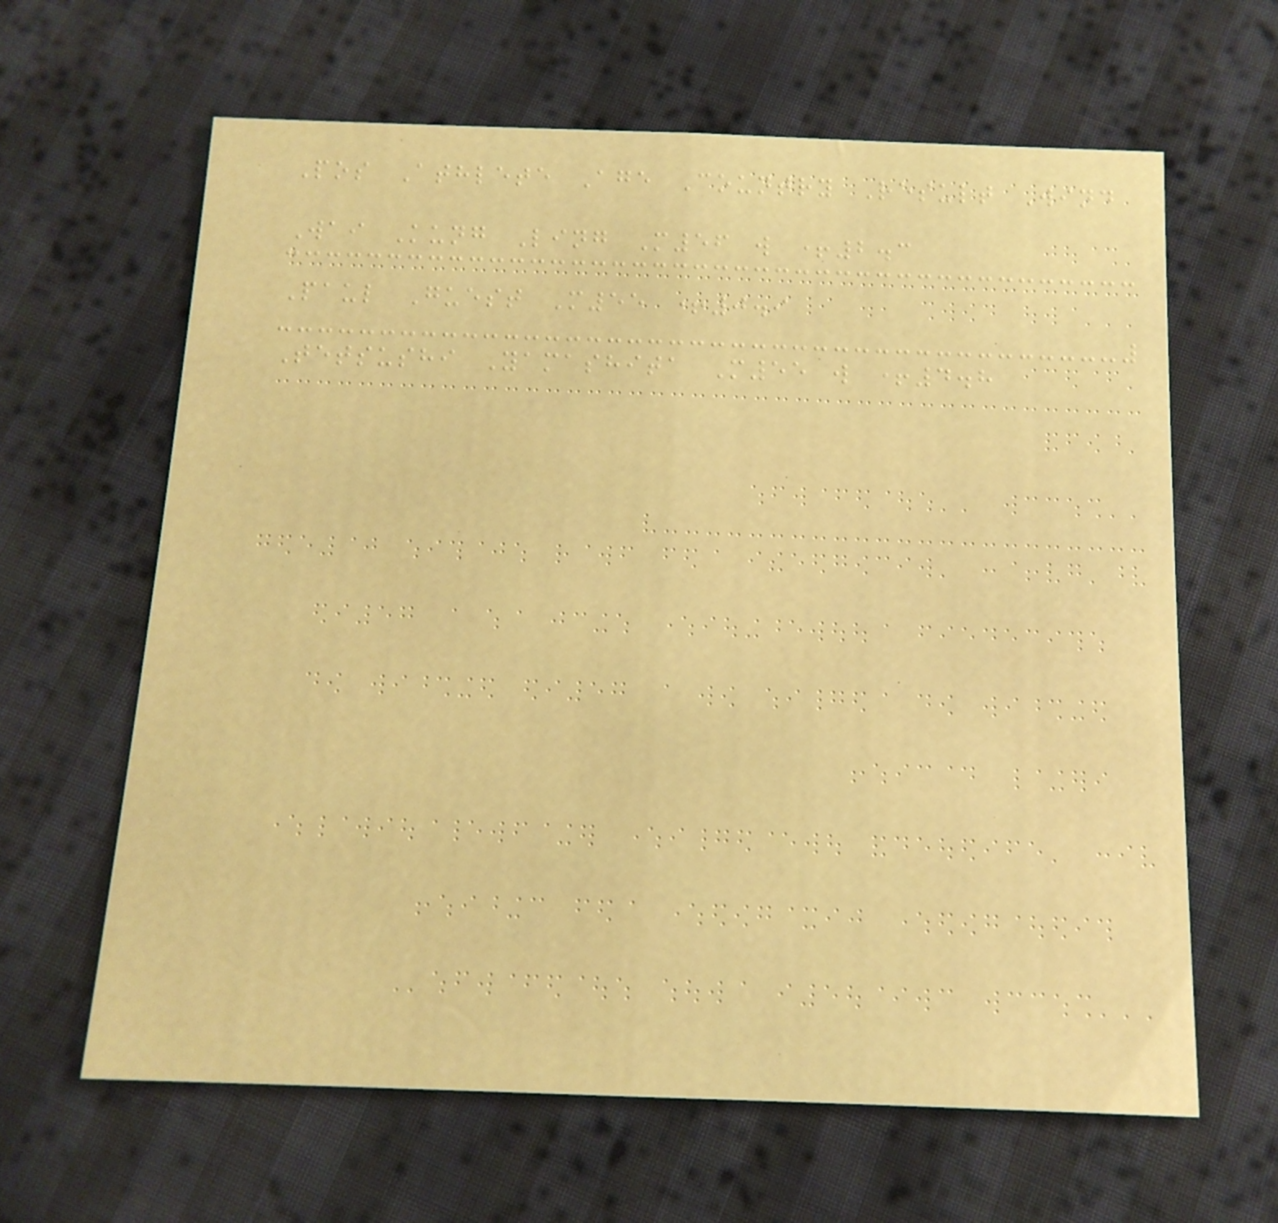Pos Athlete Age Country Result Wind
Wai Kung Ling M56 w +2.3
Paul Guest M55 +0.9
Tetsushi Yamashita M55 w +4.8
